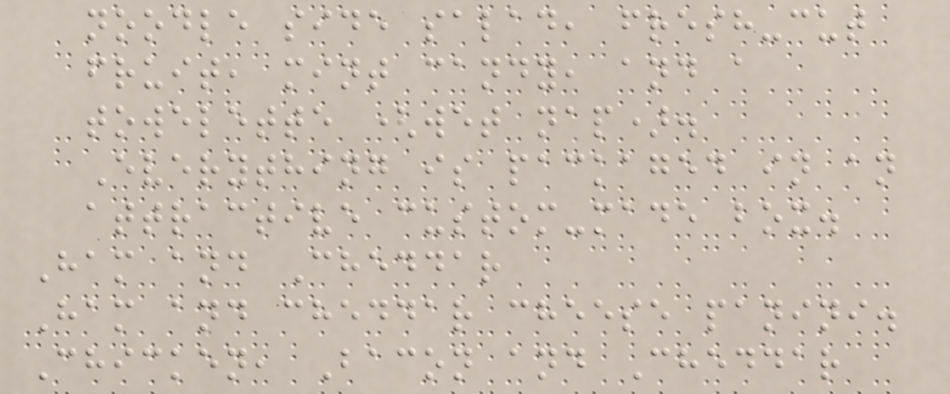noodle side salad, fresh-cut
fruit, mint candy, and a
towelette (wet nap).
Everything is packaged in an
attractive custom-made box.
Ham and Cheddar
Ham and cheddar cheese panini.
Chicken, Bacon and Cheddar
